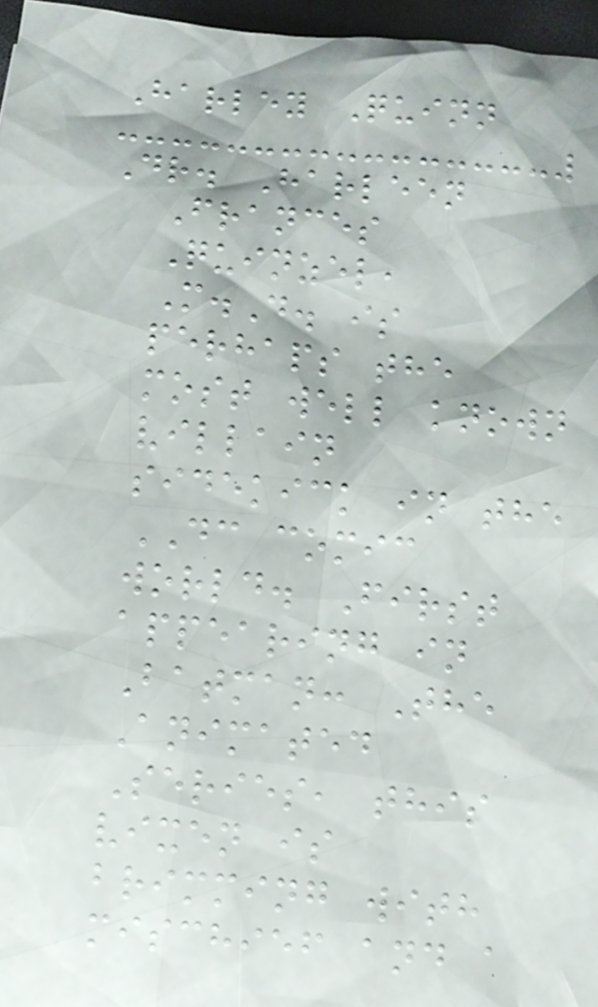Harley Quinn
Dr. Harleen
Frances
Quinzel,
M.D. is
perhaps the
most well known
villain
sidekick in the
DC comic
world. First
appearing in
Batman: The
Animated
Series, this
vixen is
brimming with
mischief and a
